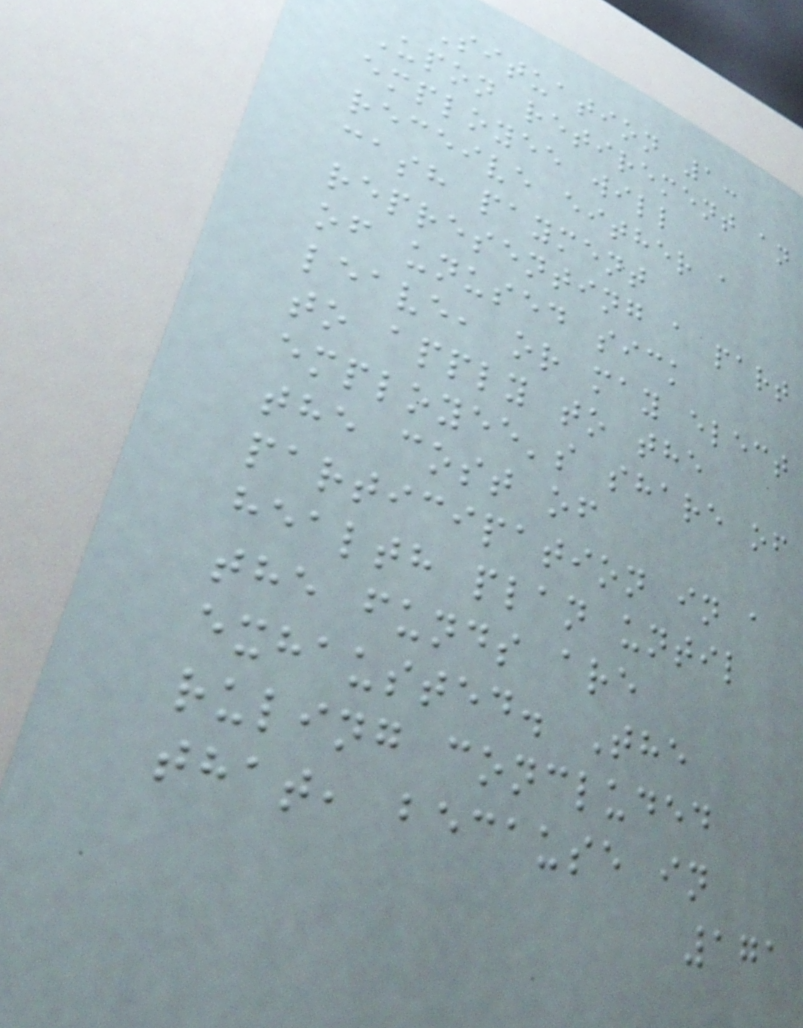Situation 1:
Upon retirement an
employee will
receive either a
cash payment
representing a part
of unused sick
leave, or may elect
to apply to the
employee's share of
the cost of
participation in a
health plan until
the funds are
exhausted. The
ruling concluded
that, because in
171
